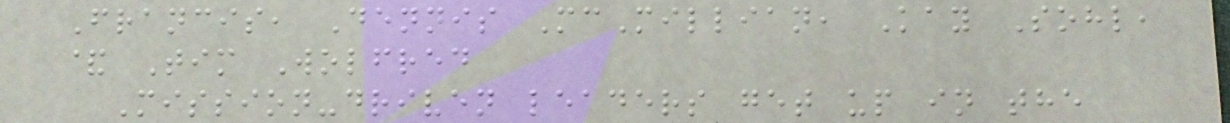Francis, Dennis McMillian, Kay Sohl,
& Tim Wolfred
Mission-driven leaders get up in the
